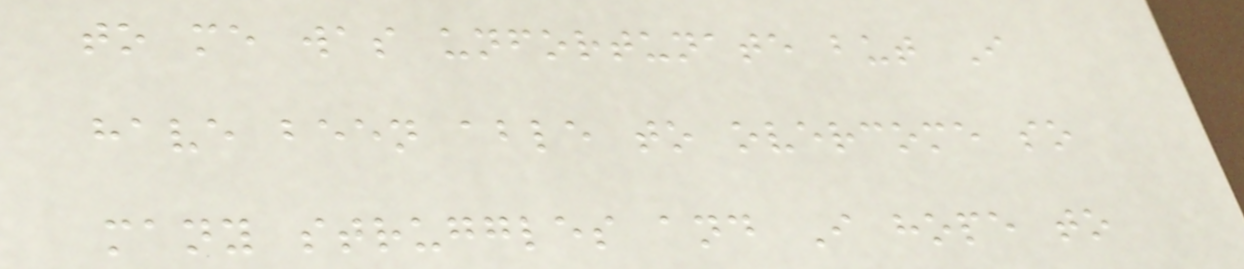to me was unfortunate but I
have been able to overcome so
many struggles and I hope to
